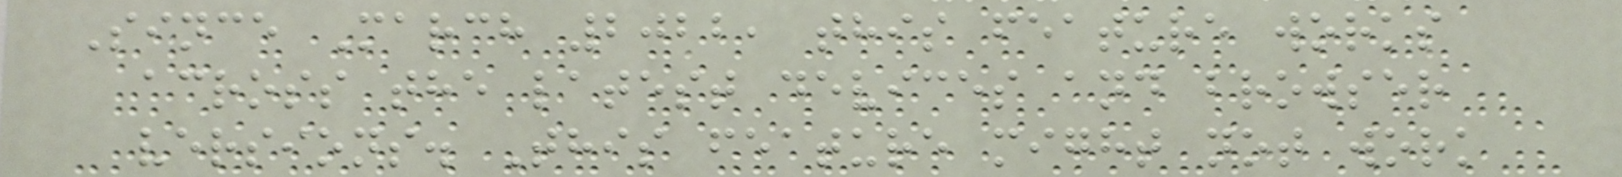Since March 2022, this feature works
across the latest devices and browser
versions. This feature might not work
